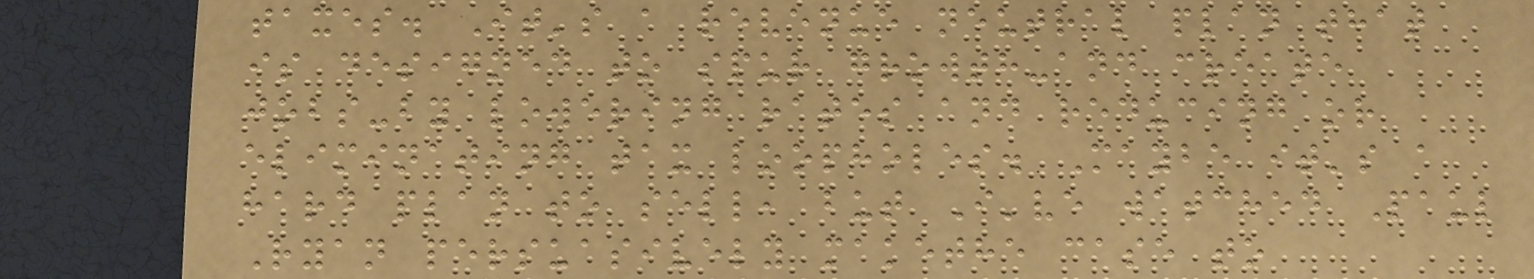taxes. It's a revenue neutral plan that
is designed to spur growth-and create
jobs-by lowering rates and reducing or
eliminating tax loopholes. Maybe it's a
hard plan to sell, but I've watched Paul
Ryan persuasively makethe case to
